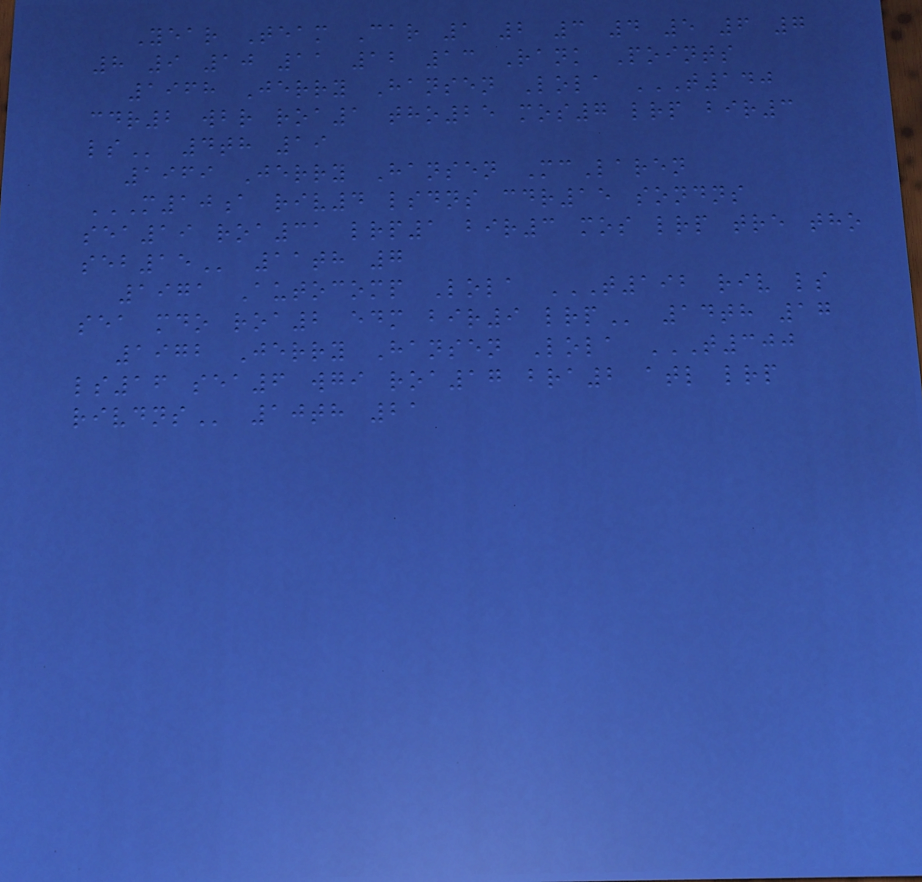Year Team Car 1 2 3 4 5 6 7
8 9 10 11 12 13 Rank Points
1968 Jerry Hansen Lola T140
CDR2 WBR ROA1 THO25 MOS7 LRP BIR3
LS 4th 19
1969 Jerry Hansen McLaren
M10A RIV4 LSDNS CDR15 SONDNS
SEA19 ROA31 LRP1 BIR3 MOS LRP TRE THO
SEB15 11th 7
1971 Autocomp Lola T192 RIV LS
SEA MDO ROA2 EDM BIR9 LRP 14th 17
1972 Jerry Hansen Lola T300
LS16 SEA6 WGI ROA17 BRA2 ATL LRP
RIVDNS 10th 21
